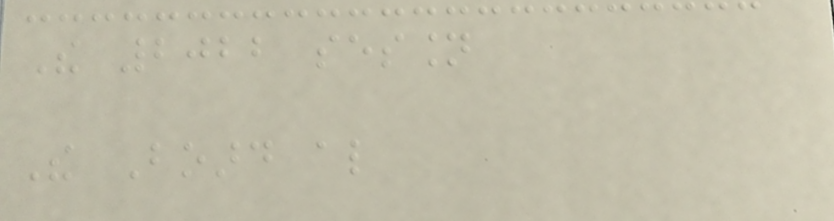The 2022 session
The Board also
